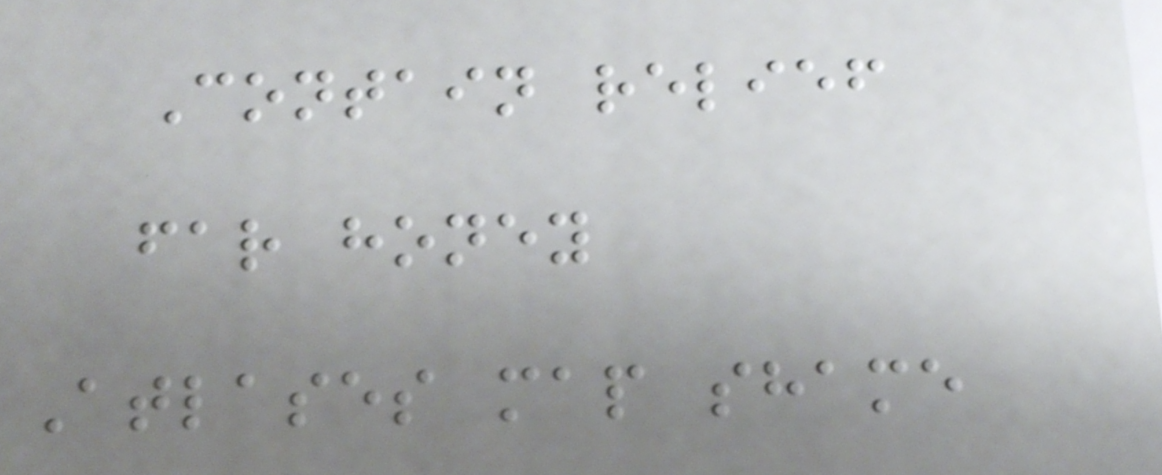Contain relief
far honey
Atlases map shame
